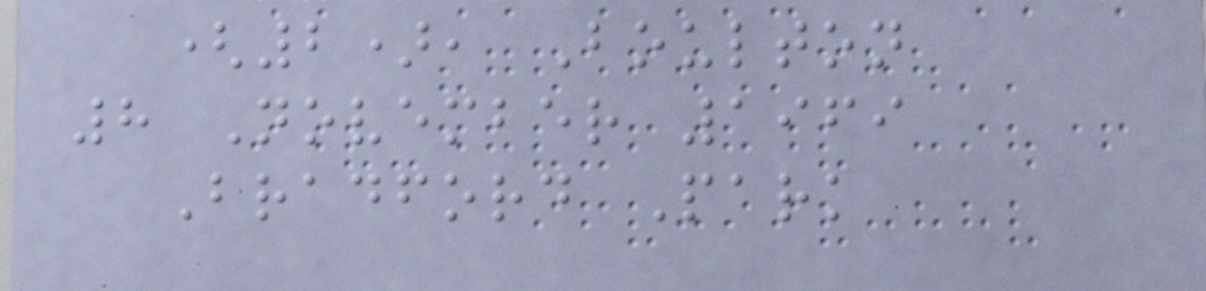(2), Boulton
8 November 1969
Bradford Park
